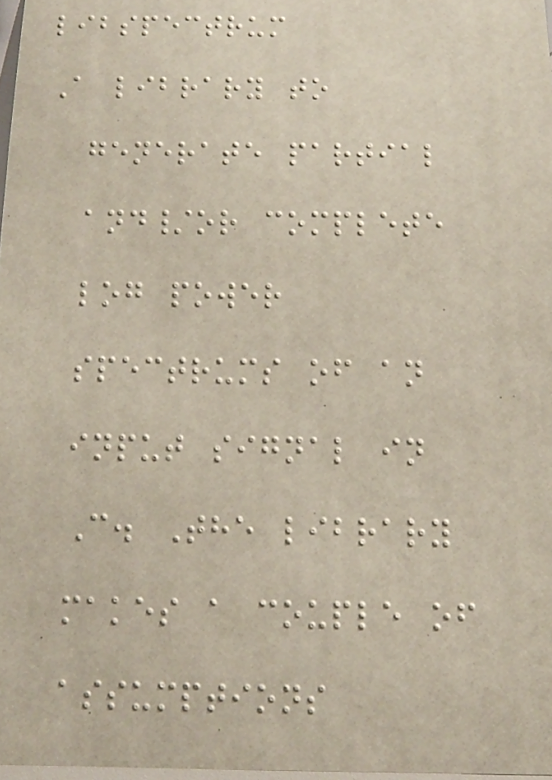libspectrum
A library to
generate partial
and/or complete
log power
spectrums of an
input signal in
C. The library
makes a couple of
assumptions
